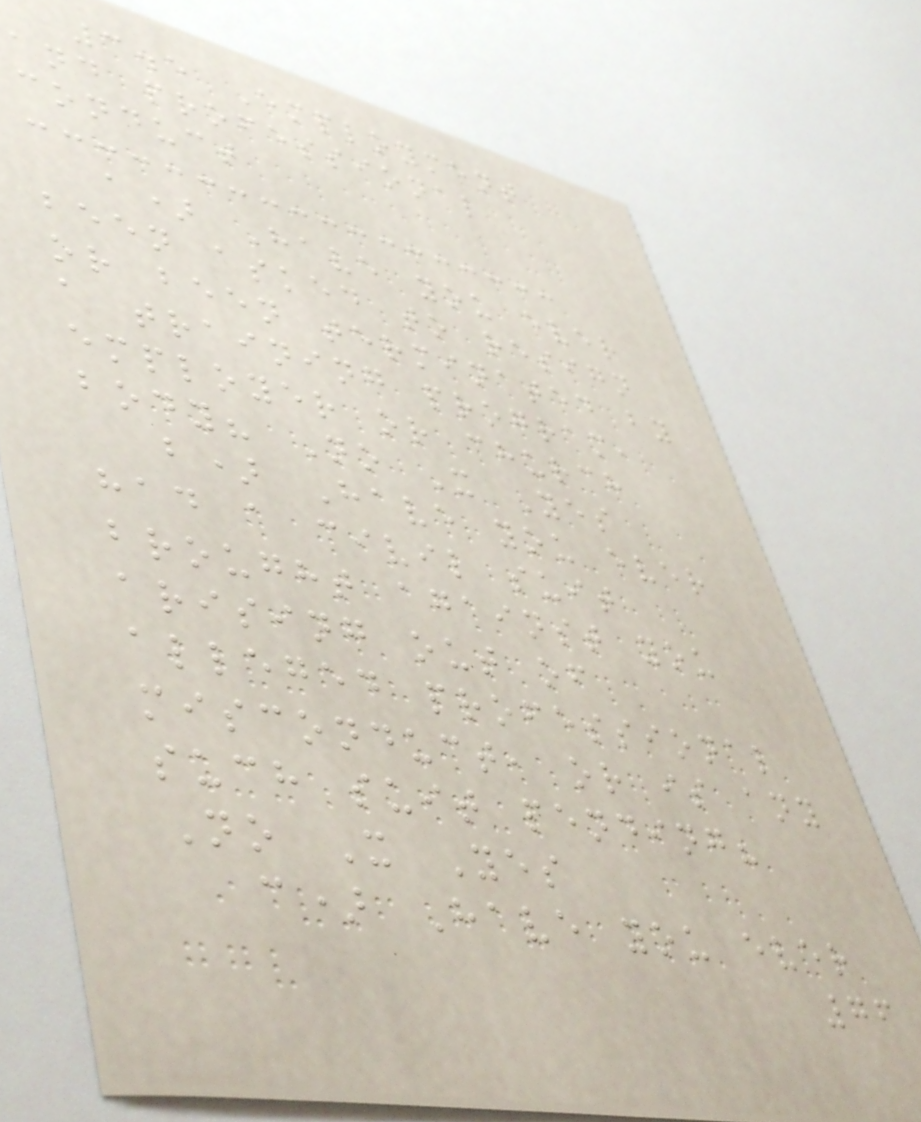3.5 Employment
and professional
conduct
a) Have you ever
been asked to resign
or been terminated by
a training program,
employer or church
body? No X Yes
b) Have you ever
had a civil suit
brought against you
arising out of
alleged professional
misconduct, or is any
such suit pending?
No X Yes
c) Have you ever
76
